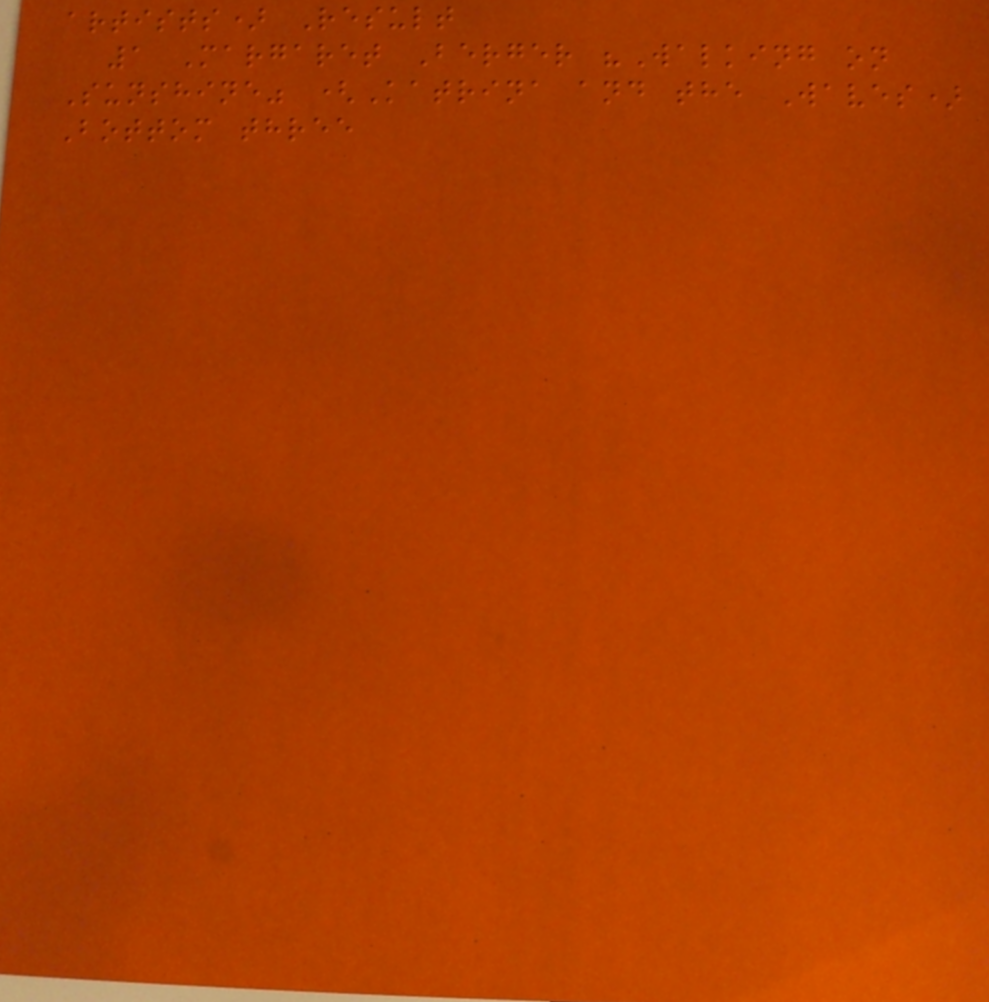artists) Result
1 Margaret Berger "Walking on
Sunshine" (Katrina and the Waves)
Bottom three
